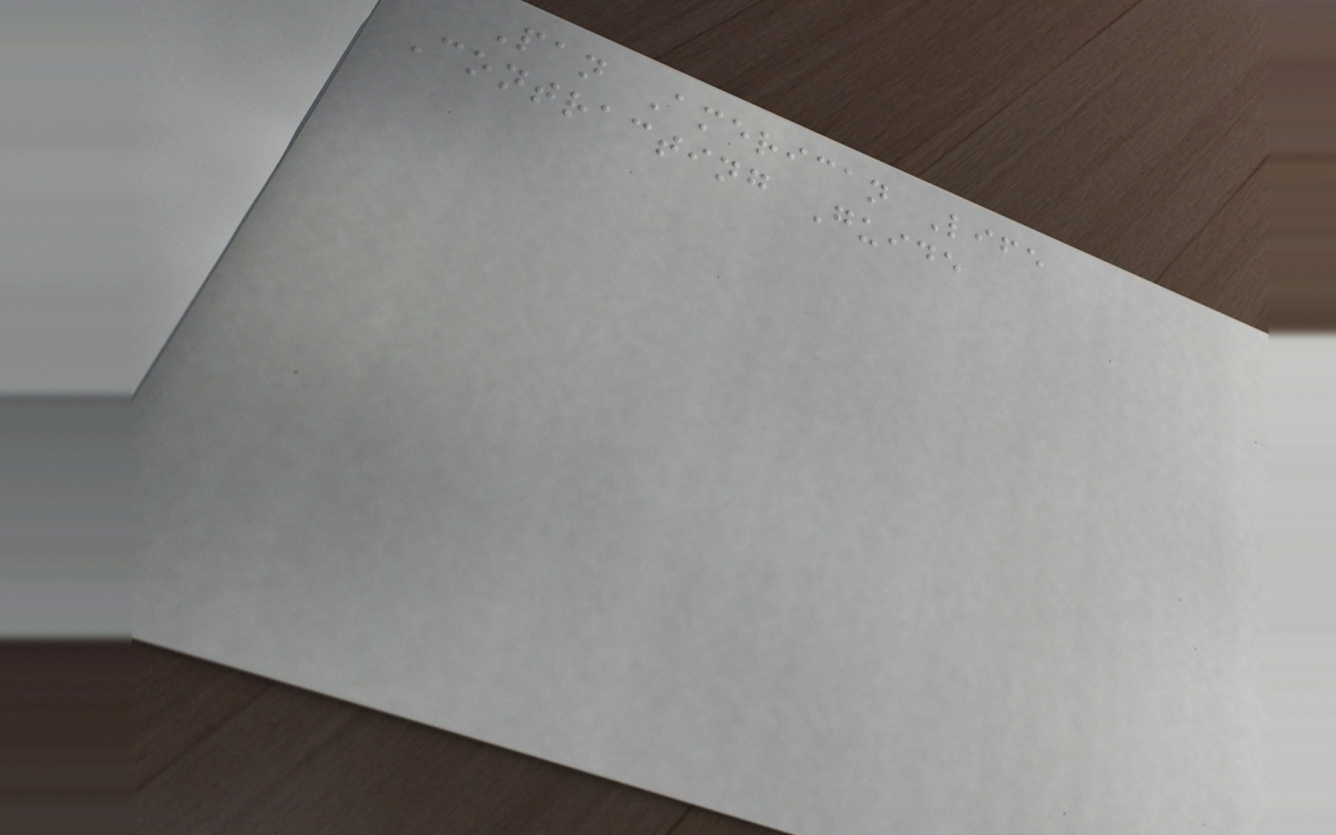Pan American Life
Contracting Guide
